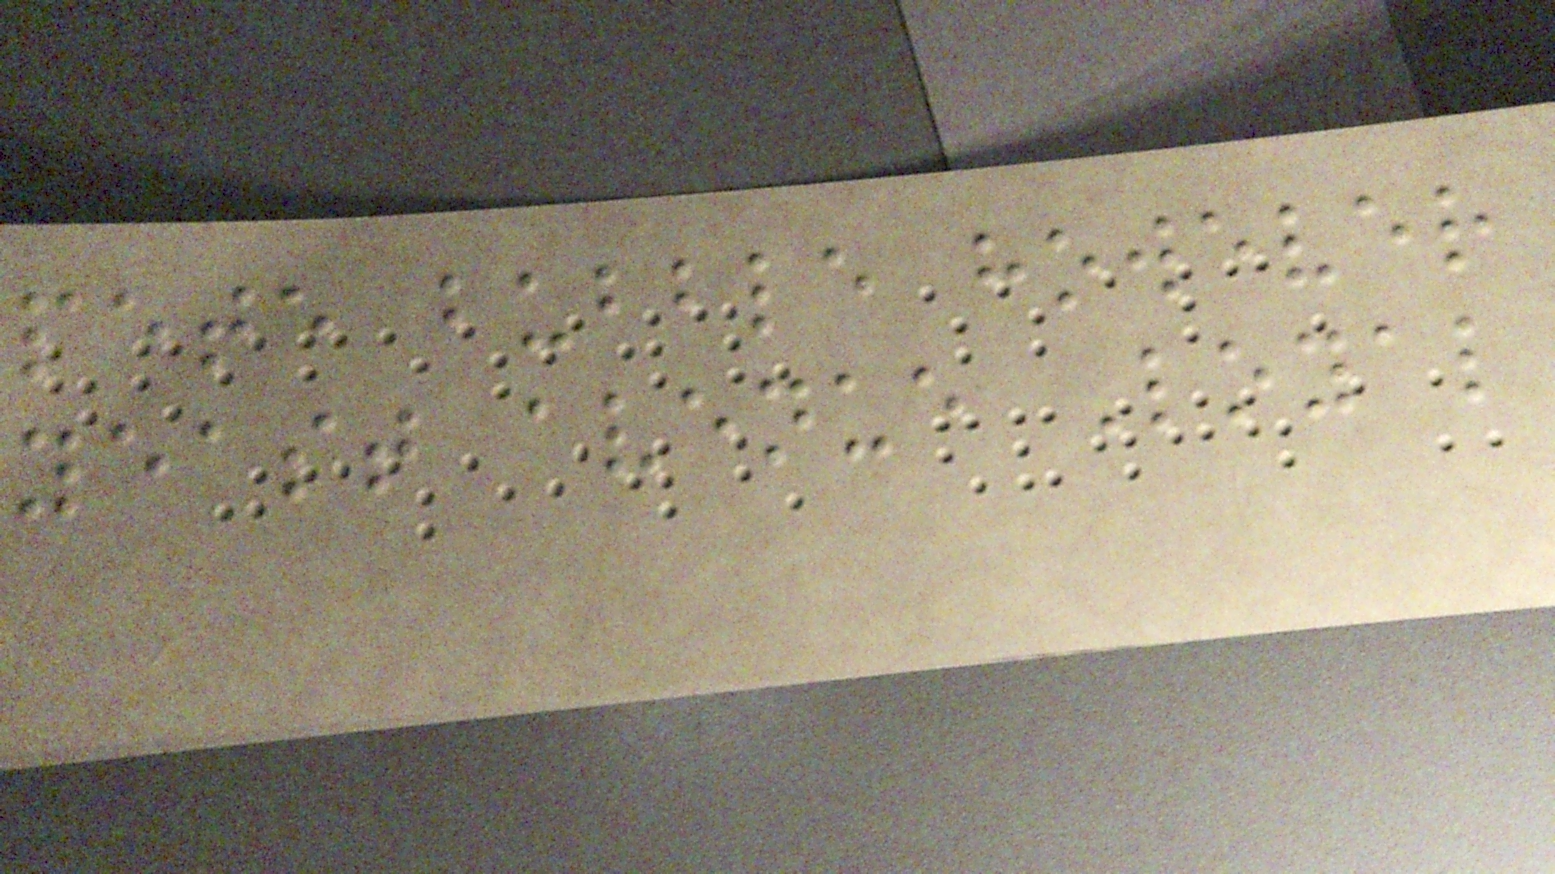pete bubble however
yeast avenue Loyal
